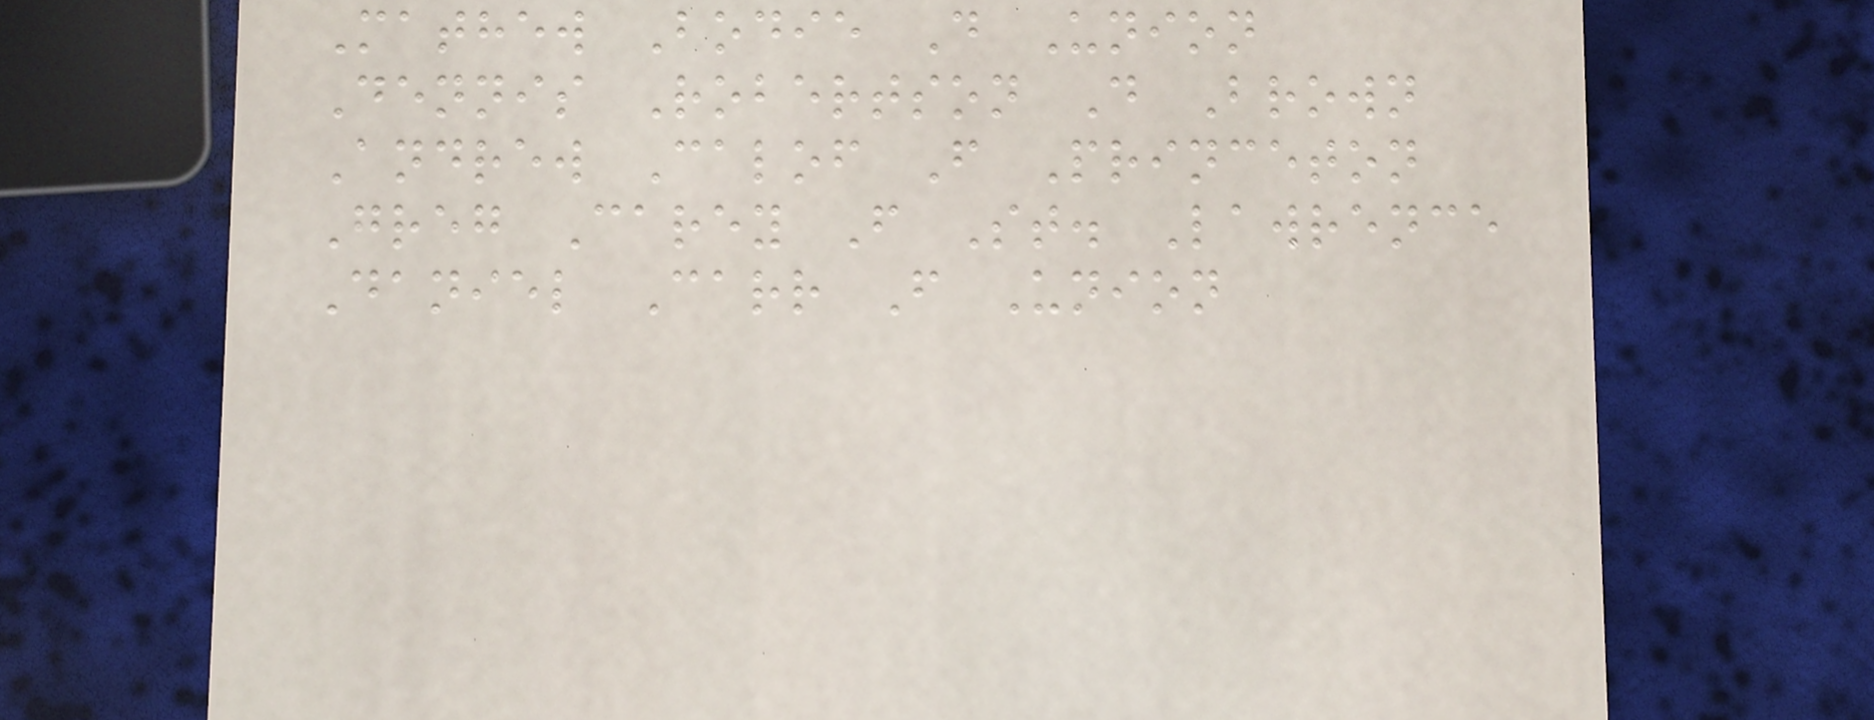Mathew Bodie D Union
Dennis Robertson D Brown
Andrew Calof F Princeton
Greg Carey F St. Lawrence
Daniel Carr F Union
